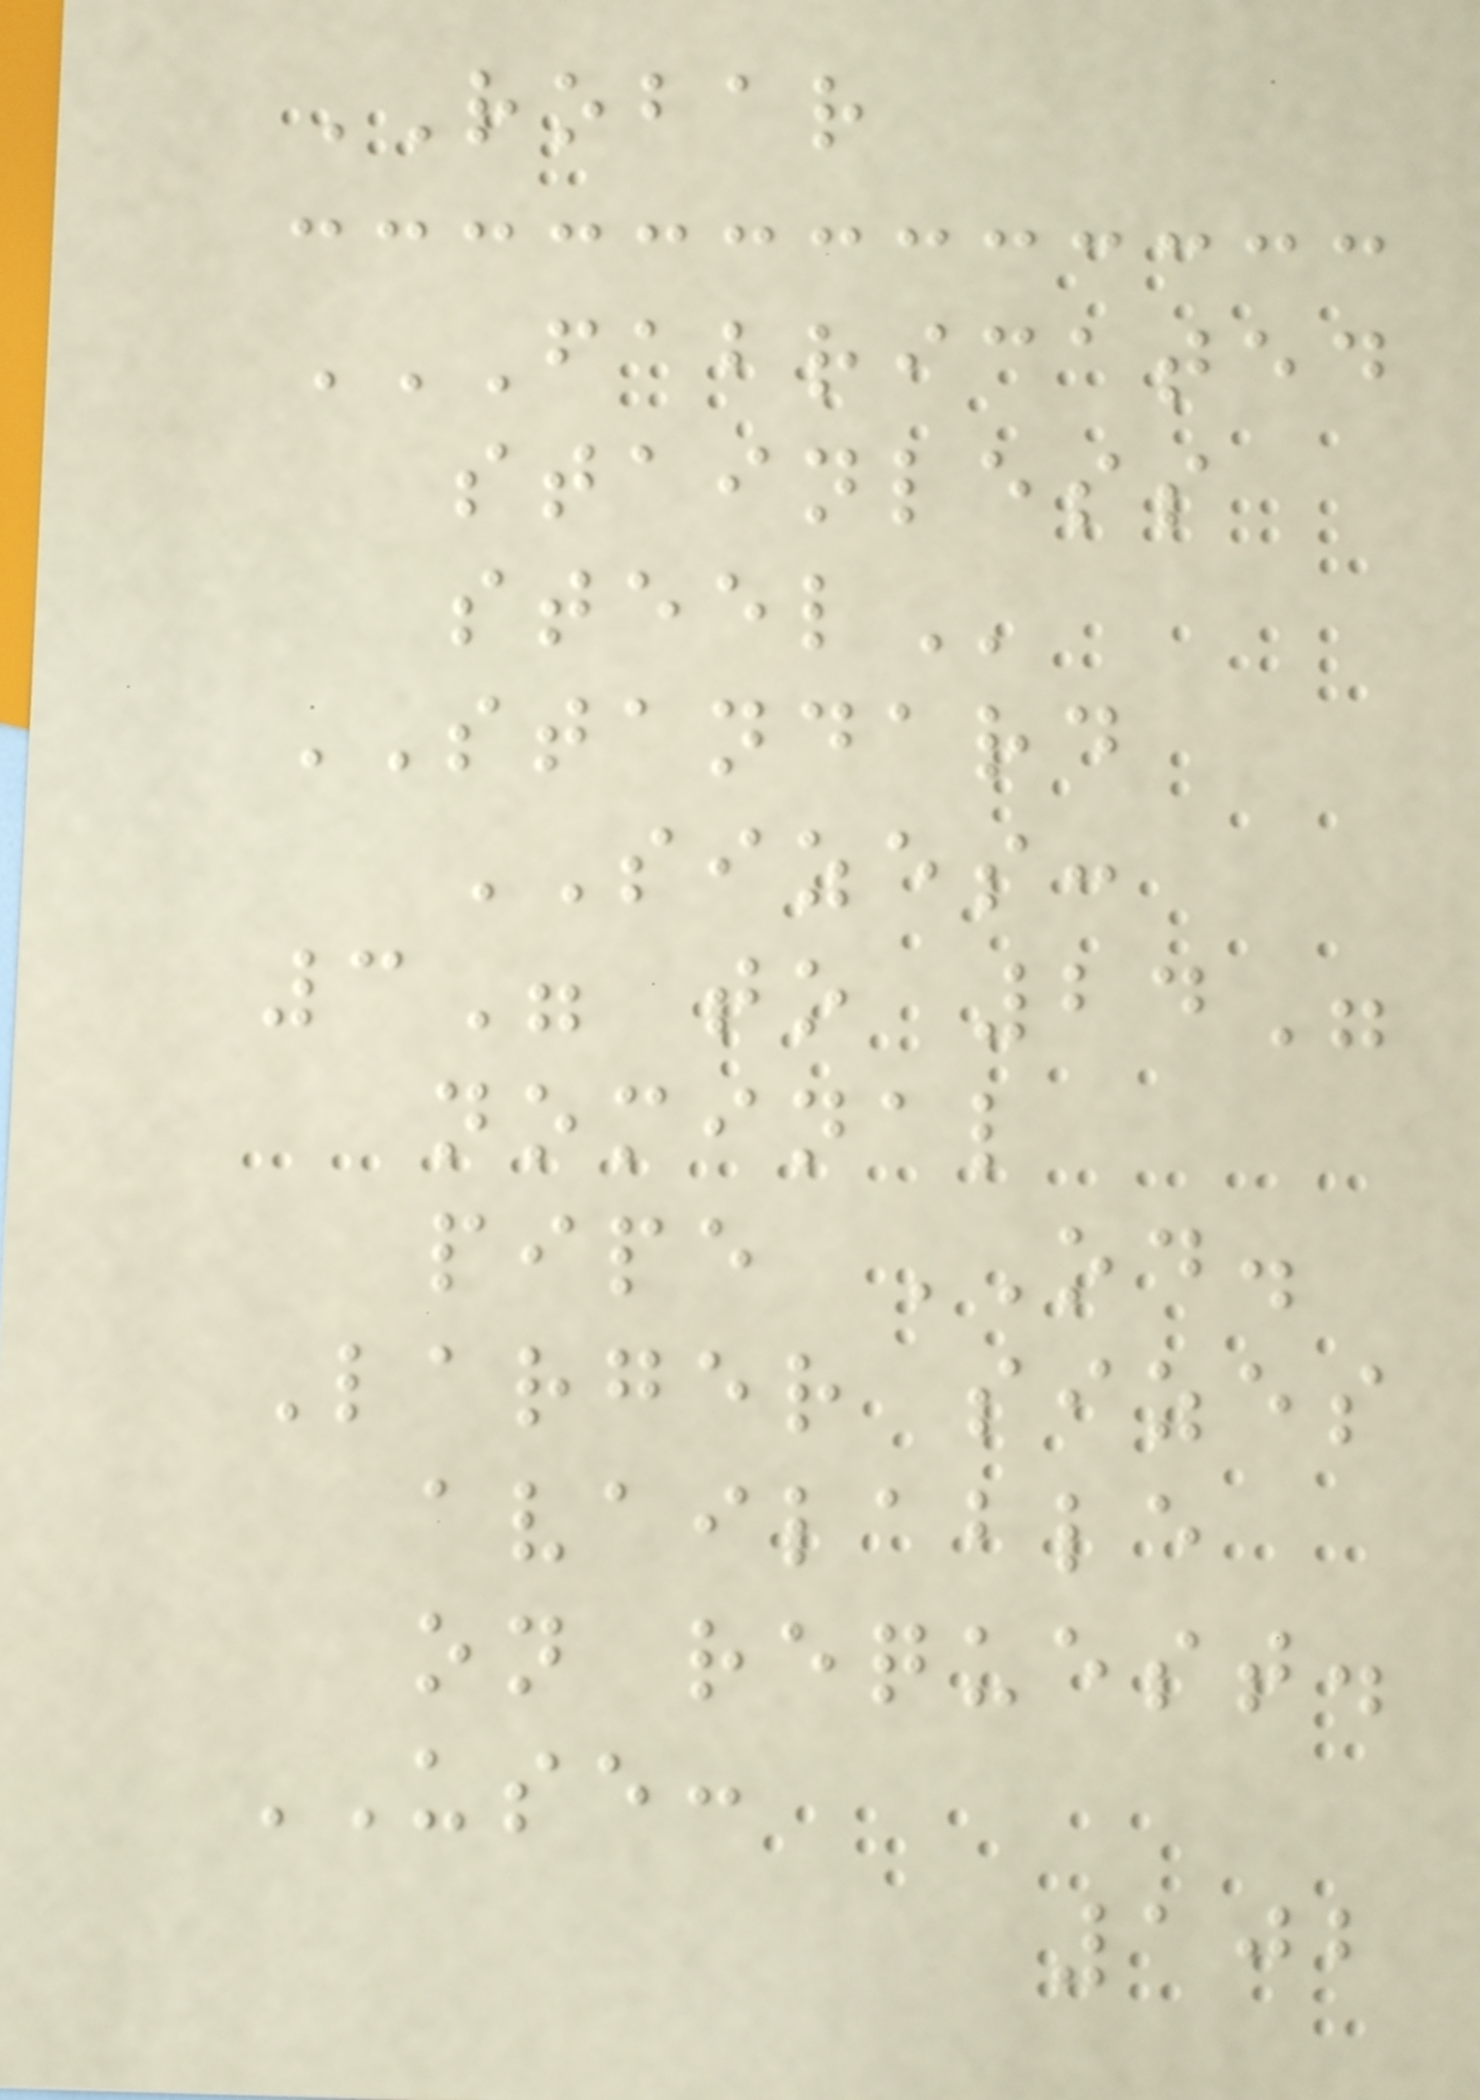ROBAR
FABRICATED
STAINLESS
STEEL
STANDARD
SIZES:
3" to 24"
nominal
pipe OD.
Larger sizes
available
on request.
USE:
102
